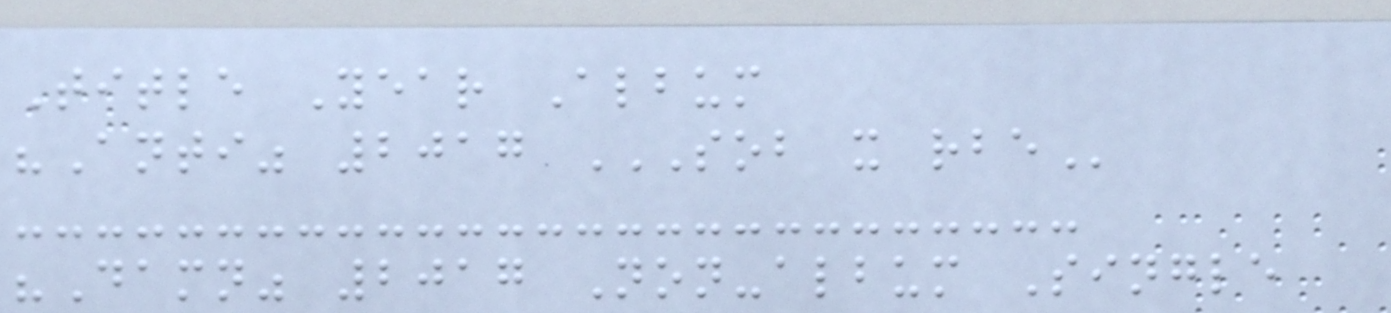Title Year Album
"Anti" 2017 SOB X RBE
"Damn" 2017 Non-album Single
